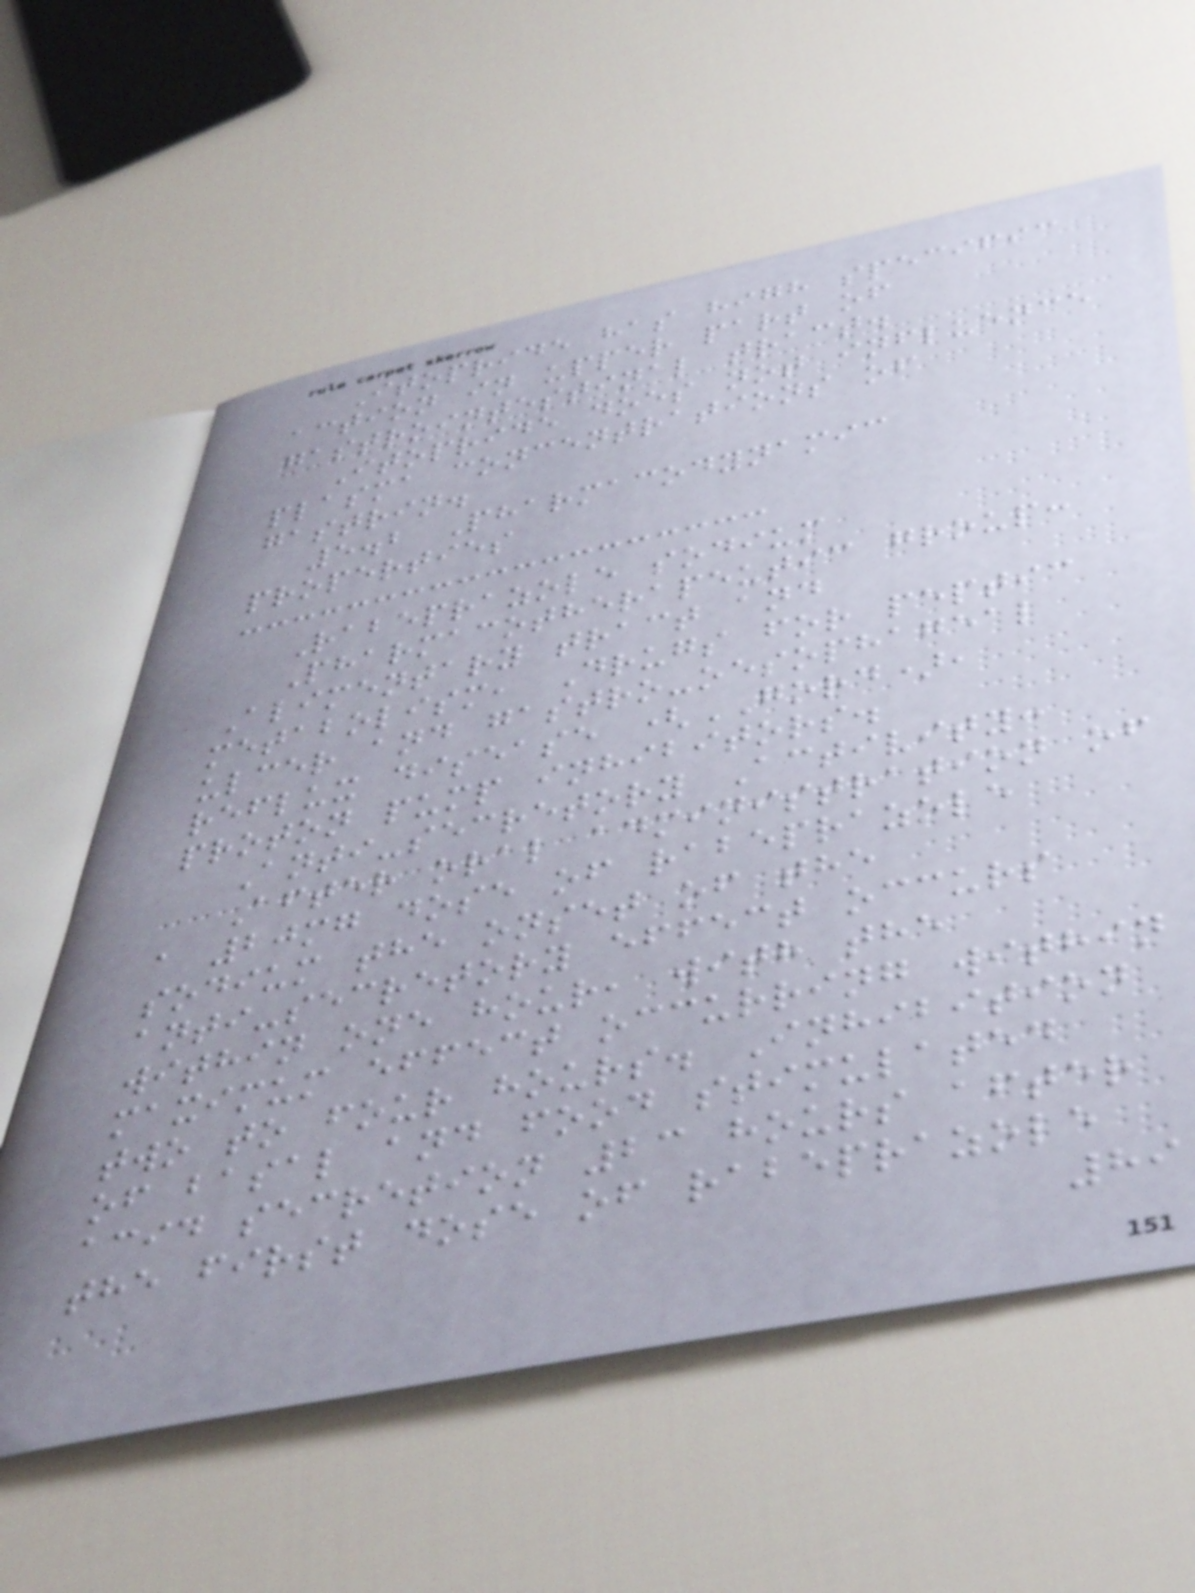Itopride has high specific
action in upper part of
gastrointestinal tract.
Itopride does not influence
plasma concentrations of
gastrin.
5.2 Pharmacodynamic
properties
Rabeprazole sodium
Pharmacotherapeutic group:
Alimentary tract and
metabolism, Drugs for peptic
ulcer and gastro-oesophageal
reflux disease (GORD),
proton pump inhibitors.
Anti-secretory Activity:
After oral administration of
a 20mg dose of rabeprazole
sodium the onset of the
anti-secretory effect occurs
within one hour, with the
maximum effect occurring within
two to four hours. Inhibition
of basal and food stimulated
acid secretion 23 hours after
the first dose of rabeprazole
89
